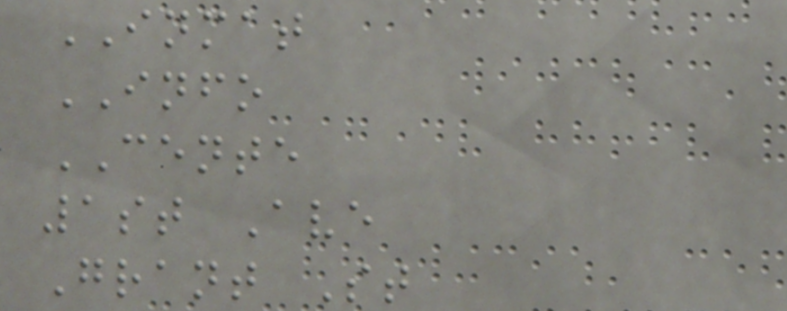INMAT
INFO
CENTE
1st Ave
Grant St
